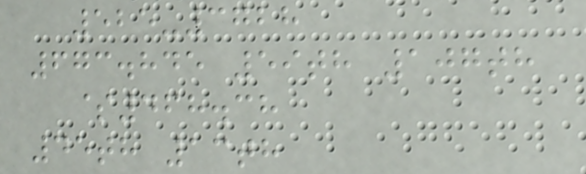525-3728
673.845 59th 107th
$468.38
45th 13th
